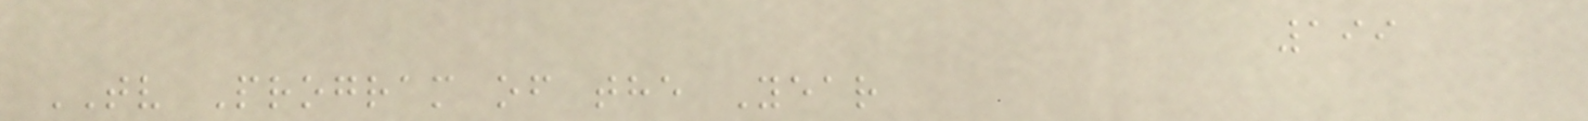199
TV Program of the Year
